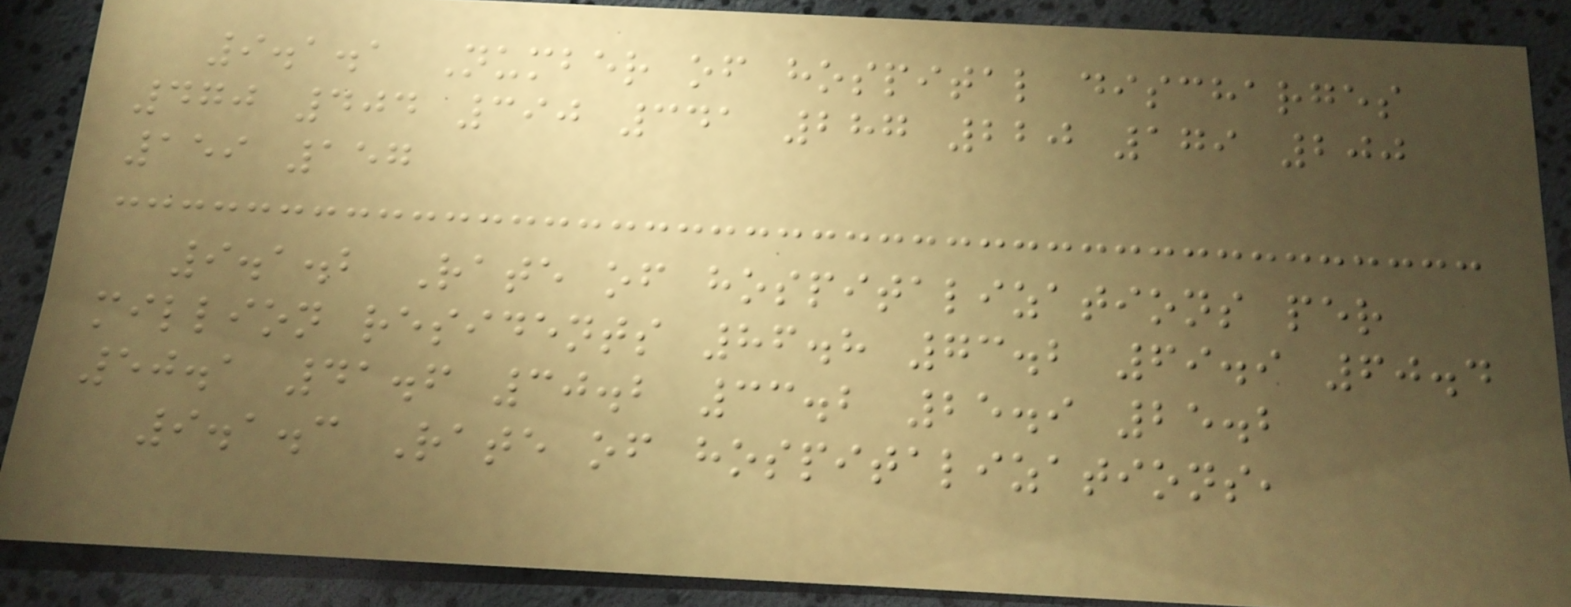9.1.1 Number of hospital discharges
470 404 390 341 287 220 179 200
159 157
9.1.2 Rate of hospitalizations per
million residents 86.8 73.2 69.9 60.4
50.1 41.6 30.2 33.2 25.9 25.2
9.1.3 Rate of hospitalizations,
